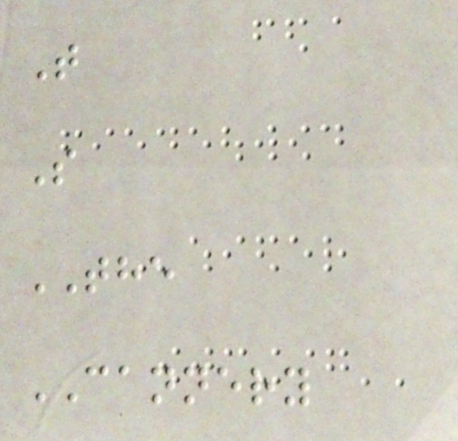T
S
THE
CANNERY
